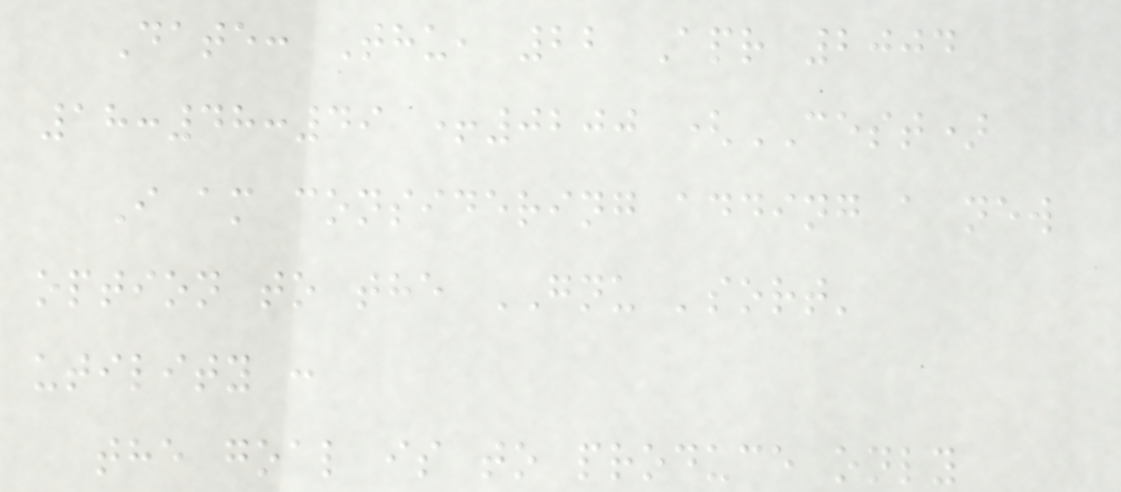Date: Thu, 22 Apr 2004
18:48:49 +0200 (CEST)
I am considering adding a new
option to the GNU 'sort'
utility :
the goal is to produce only
